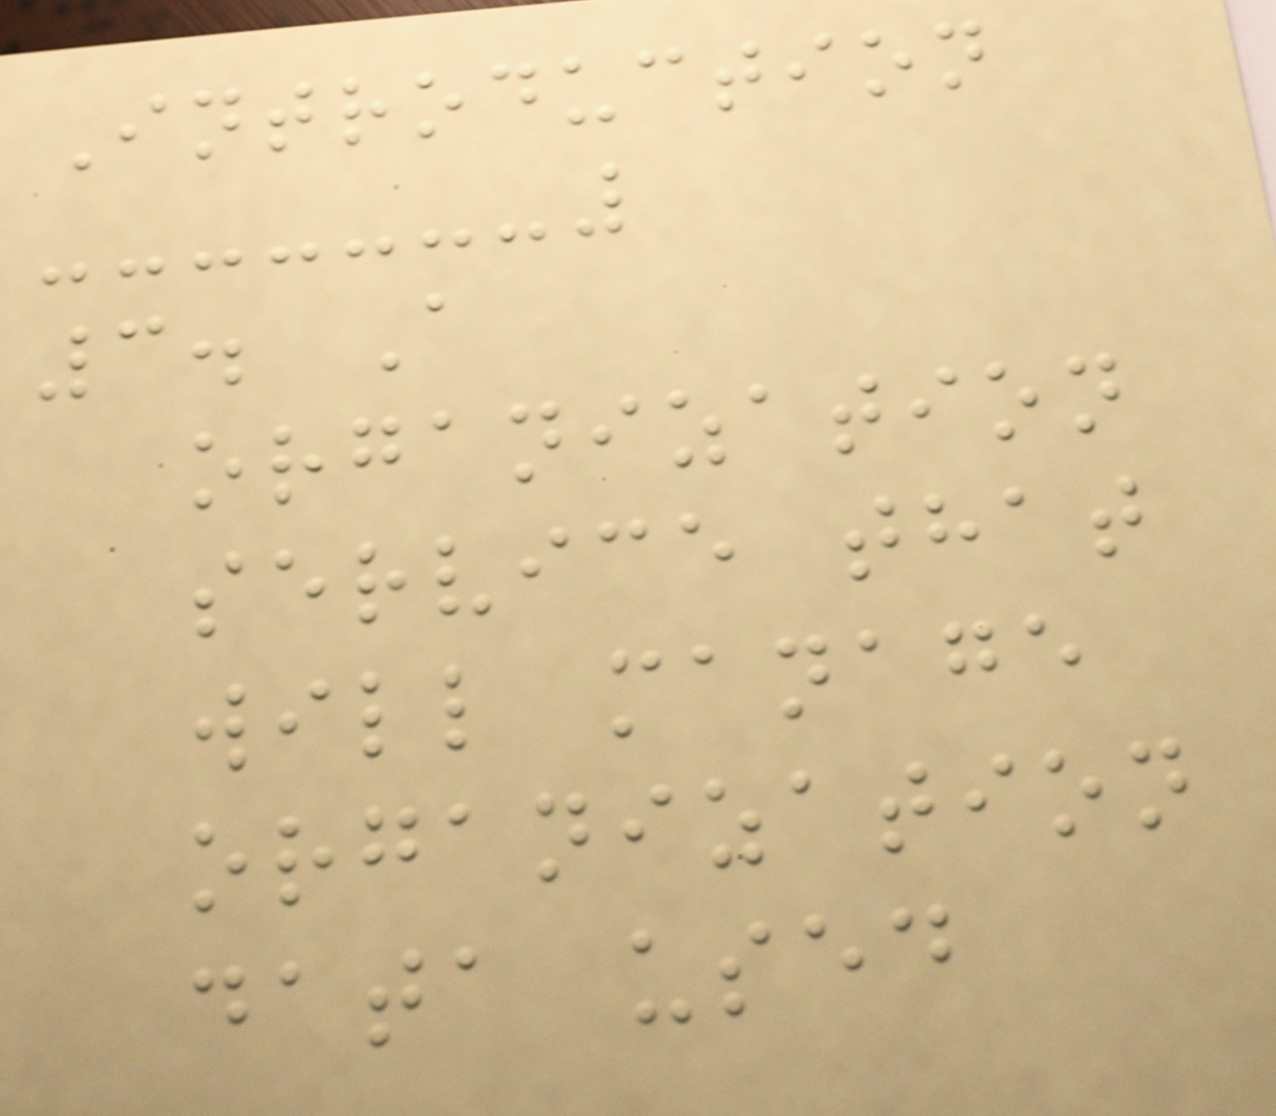Introduction
3. A
organization
service that
will manage
organization
data used
